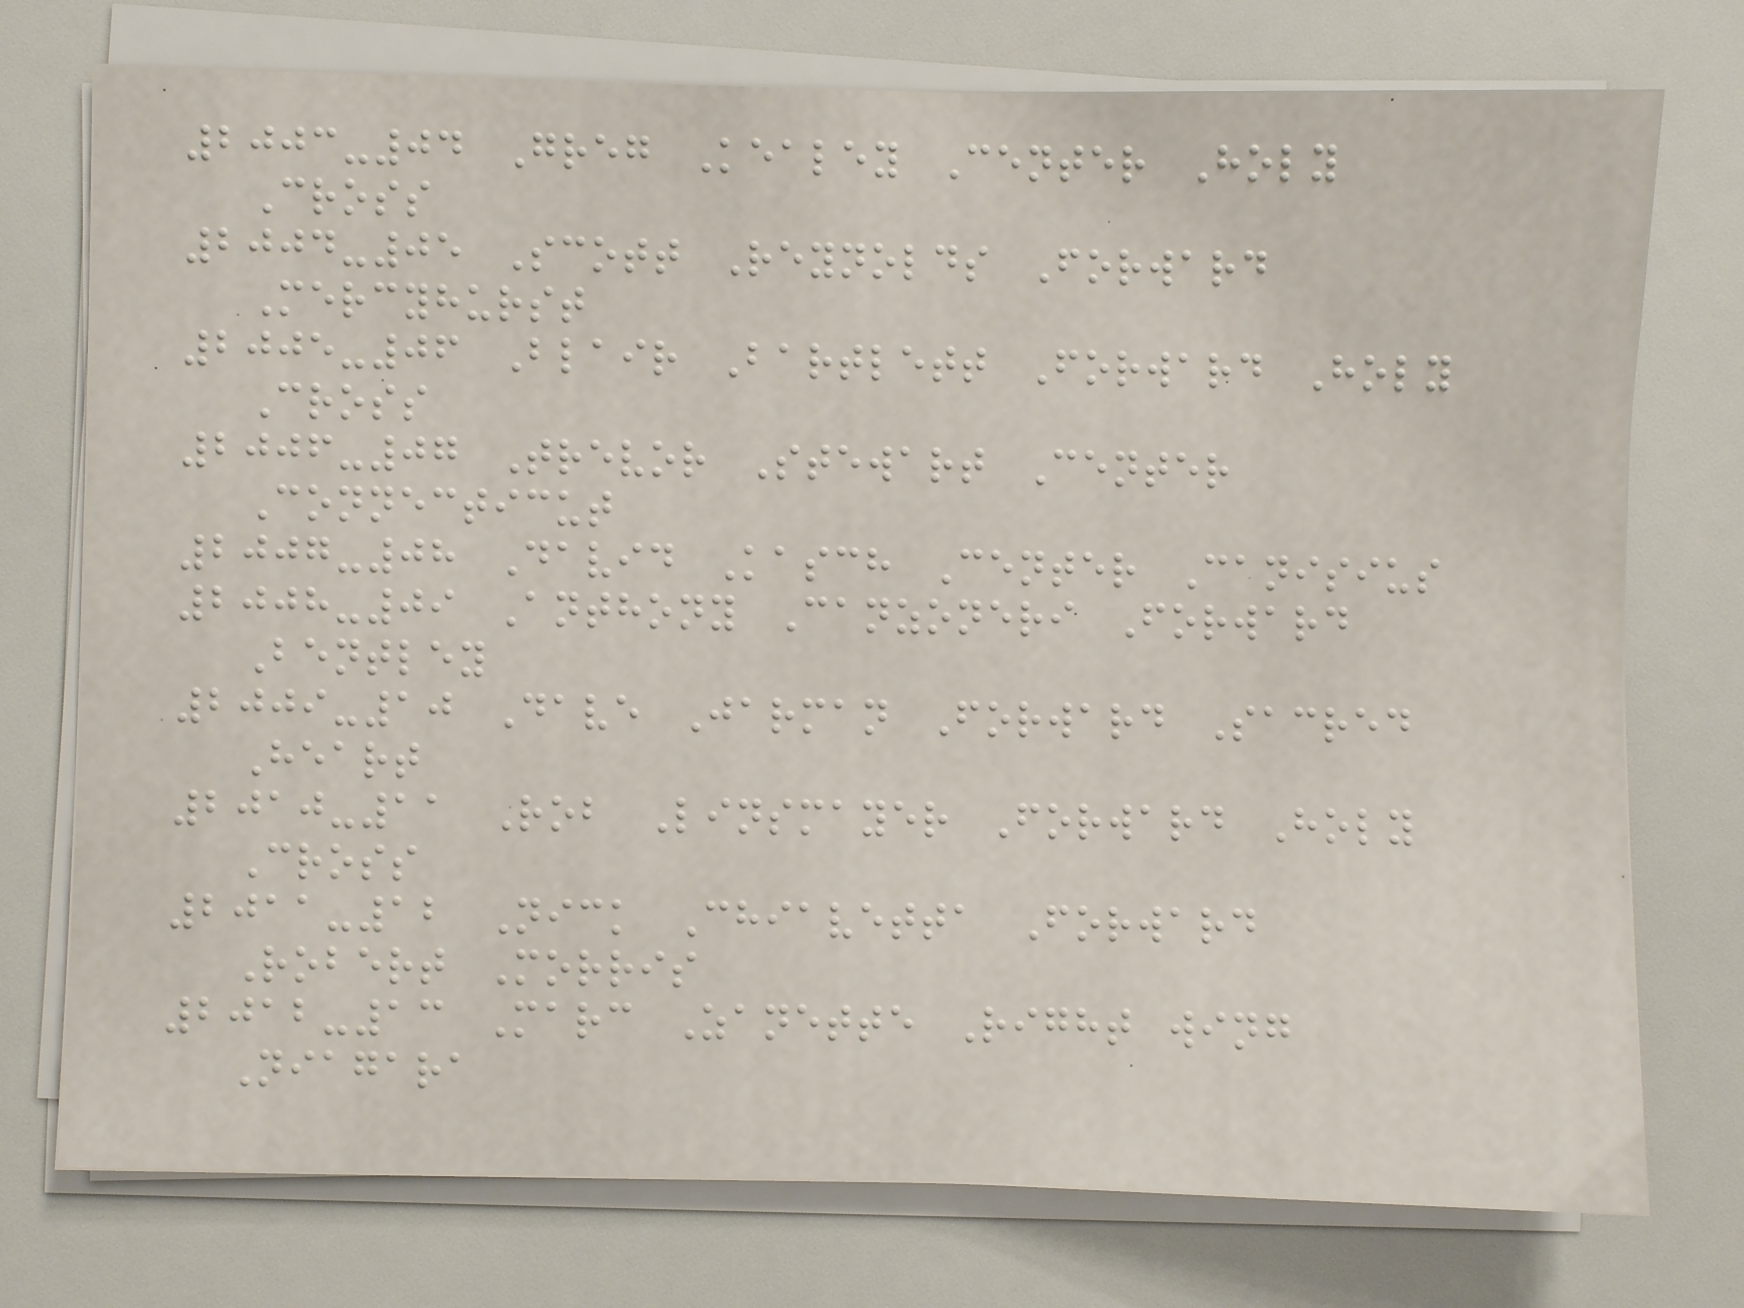2003-04 Greg Kealey Center Holy
Cross
2004-05 Scott Reynolds Forward
Mercyhurst
2005-06 Blair Bartlett Forward Holy
Cross
2006-07 Trevor Stewart Center
Connecticut
2007-08 David Kasch Center Canisius
2008-09 Anthony Canzoneri Forward
Bentley
2009-10 Dave Jarman Forward Sacred
Heart
2010-11 Rob Linsmayer Forward Holy
Cross
2011-12 Nick Chiavetta Forward
Robert Morris
2012-13 Marc Zanette Right wing
Niagara
